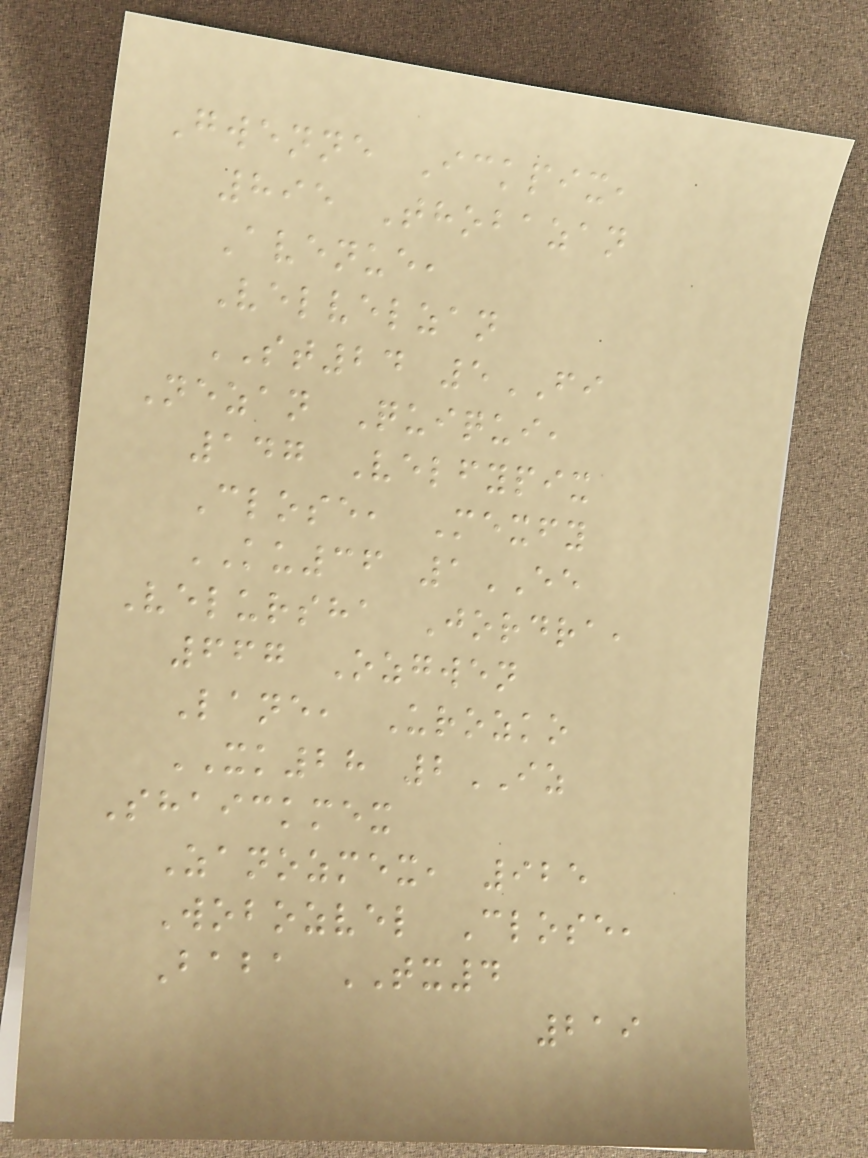Gwenne Ickpix,
895 Thobazan
Avenue,
Velvelzan
ST24 5FI
Nezan Quiqui,
147 Velfypix
Close, Mexfy
KU36 1EE
Velursha Jordra,
667 Ozgwen
Lane, Urozko
XK28 2IZ
Shaickmex
Zanozmex, 925
Wobozvel Close,
Baba TX4
219
